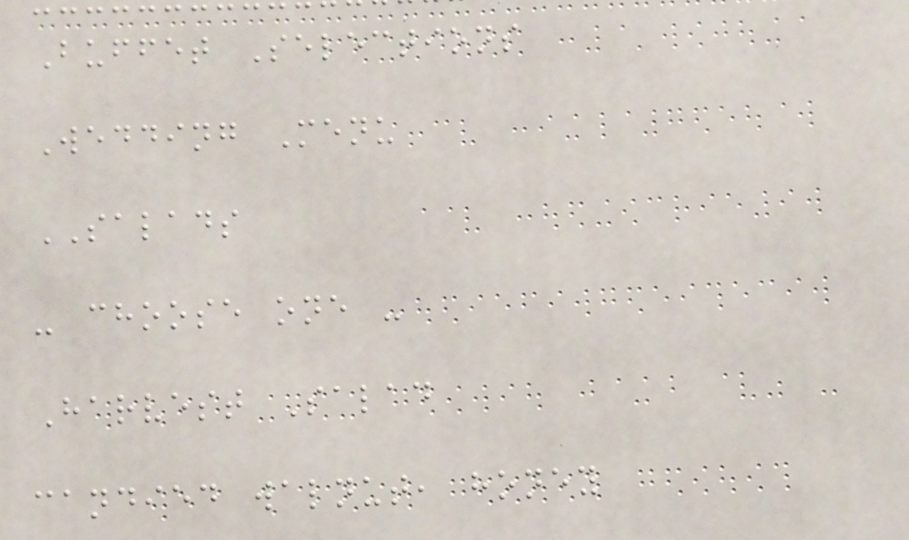Buffet Selections
Wedding Menu
SALADS
- choose one -
Harvest Salad
candied walnut, honey
